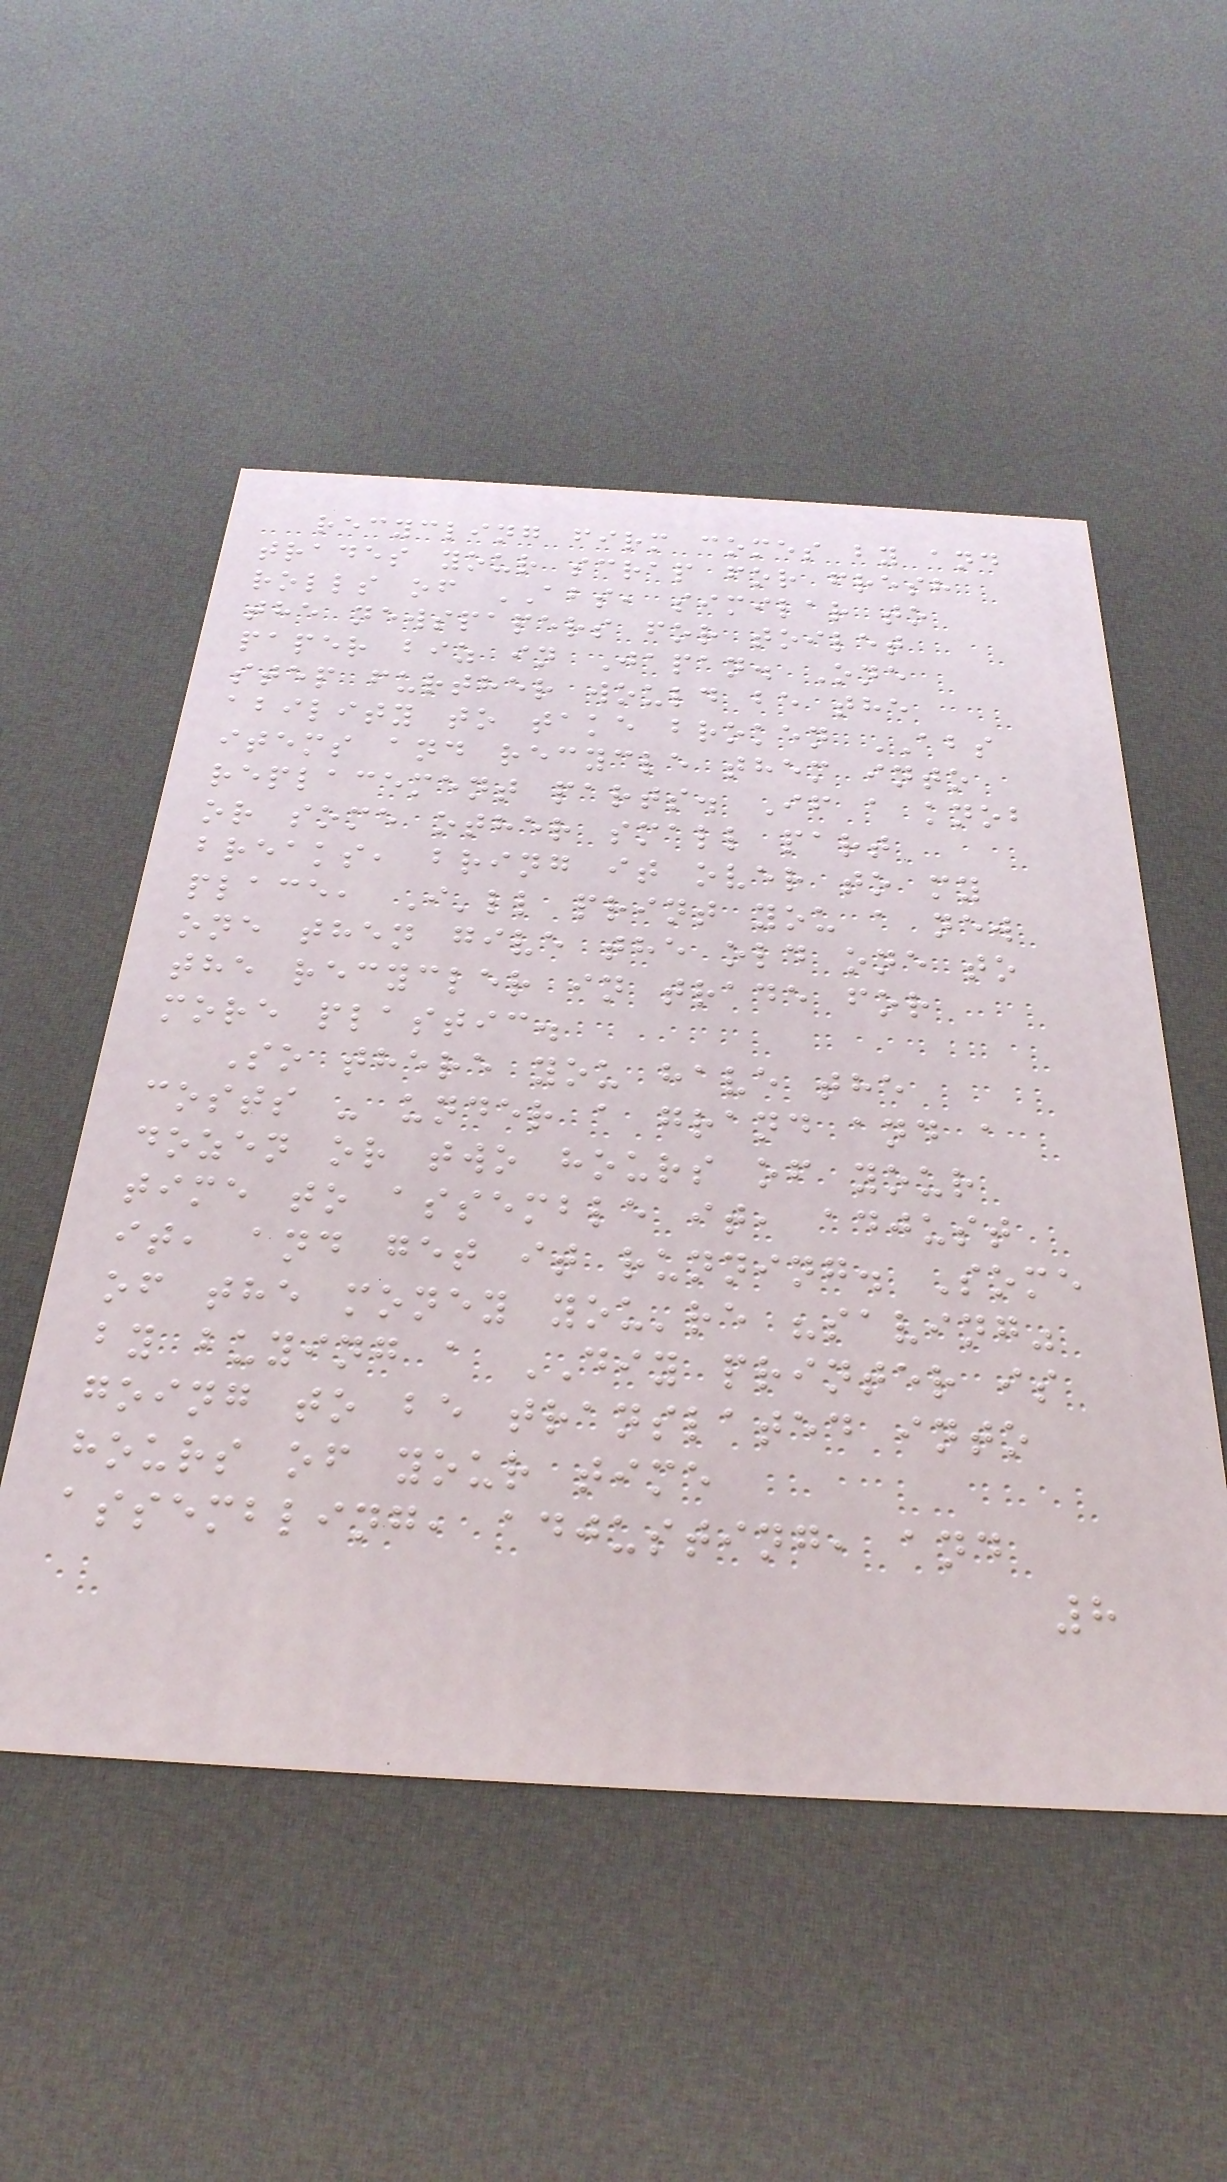recycling firm comes by and
trades your scrap for fresh
rolls of ABS, similar to
the newspapers for toilet
paper biz in Japan. One
step further would be the
ability to take broken ABS
items and recycle them into
replacement parts. If a knob
or some other small part
breaks, bring it over to my
place, I'll print you a new
one then give the old one to
the recycler in trade for
more plastic.
So there you have the
costs - under a grand and a
dozen or two hours of your
time to assemble it, adjust
it, and get it running. Some
of the money you're "saving"
by buying a DIY printer is
going to be translated into
hours of your time
assembling, adjusting, and
8
